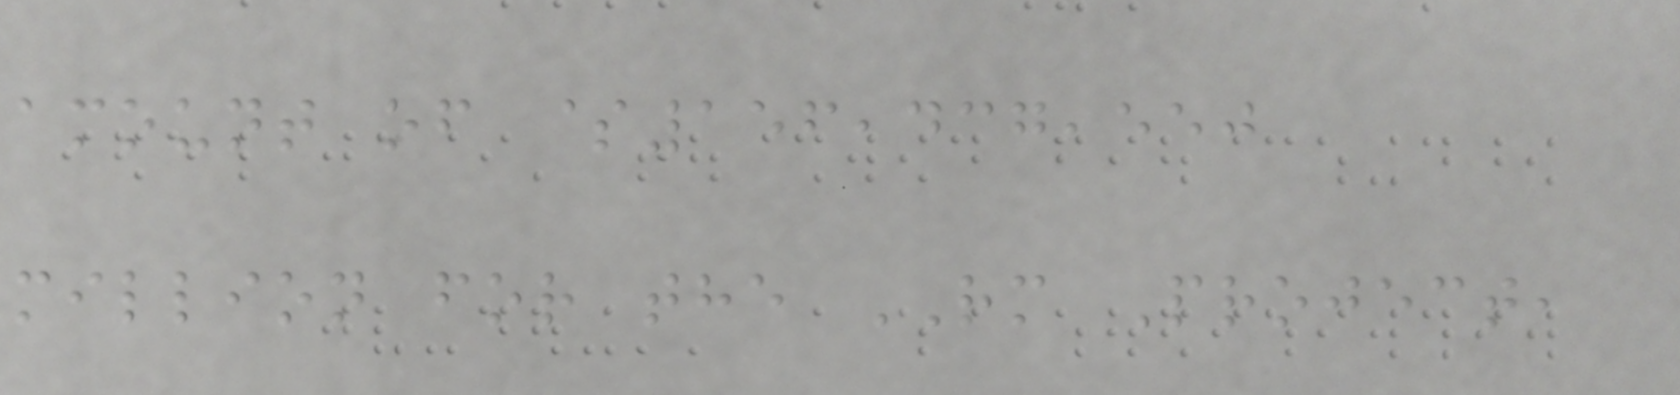amount of $156,437,550
million for the RM Project,
